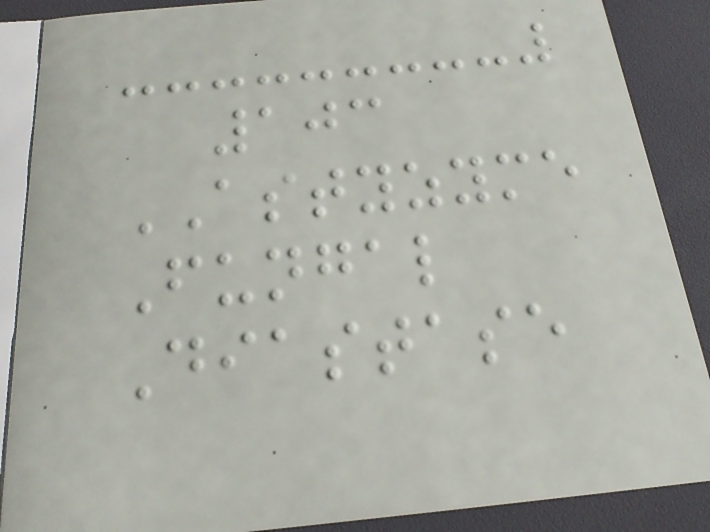103
ASTYZYME
Fungal
Diastase
